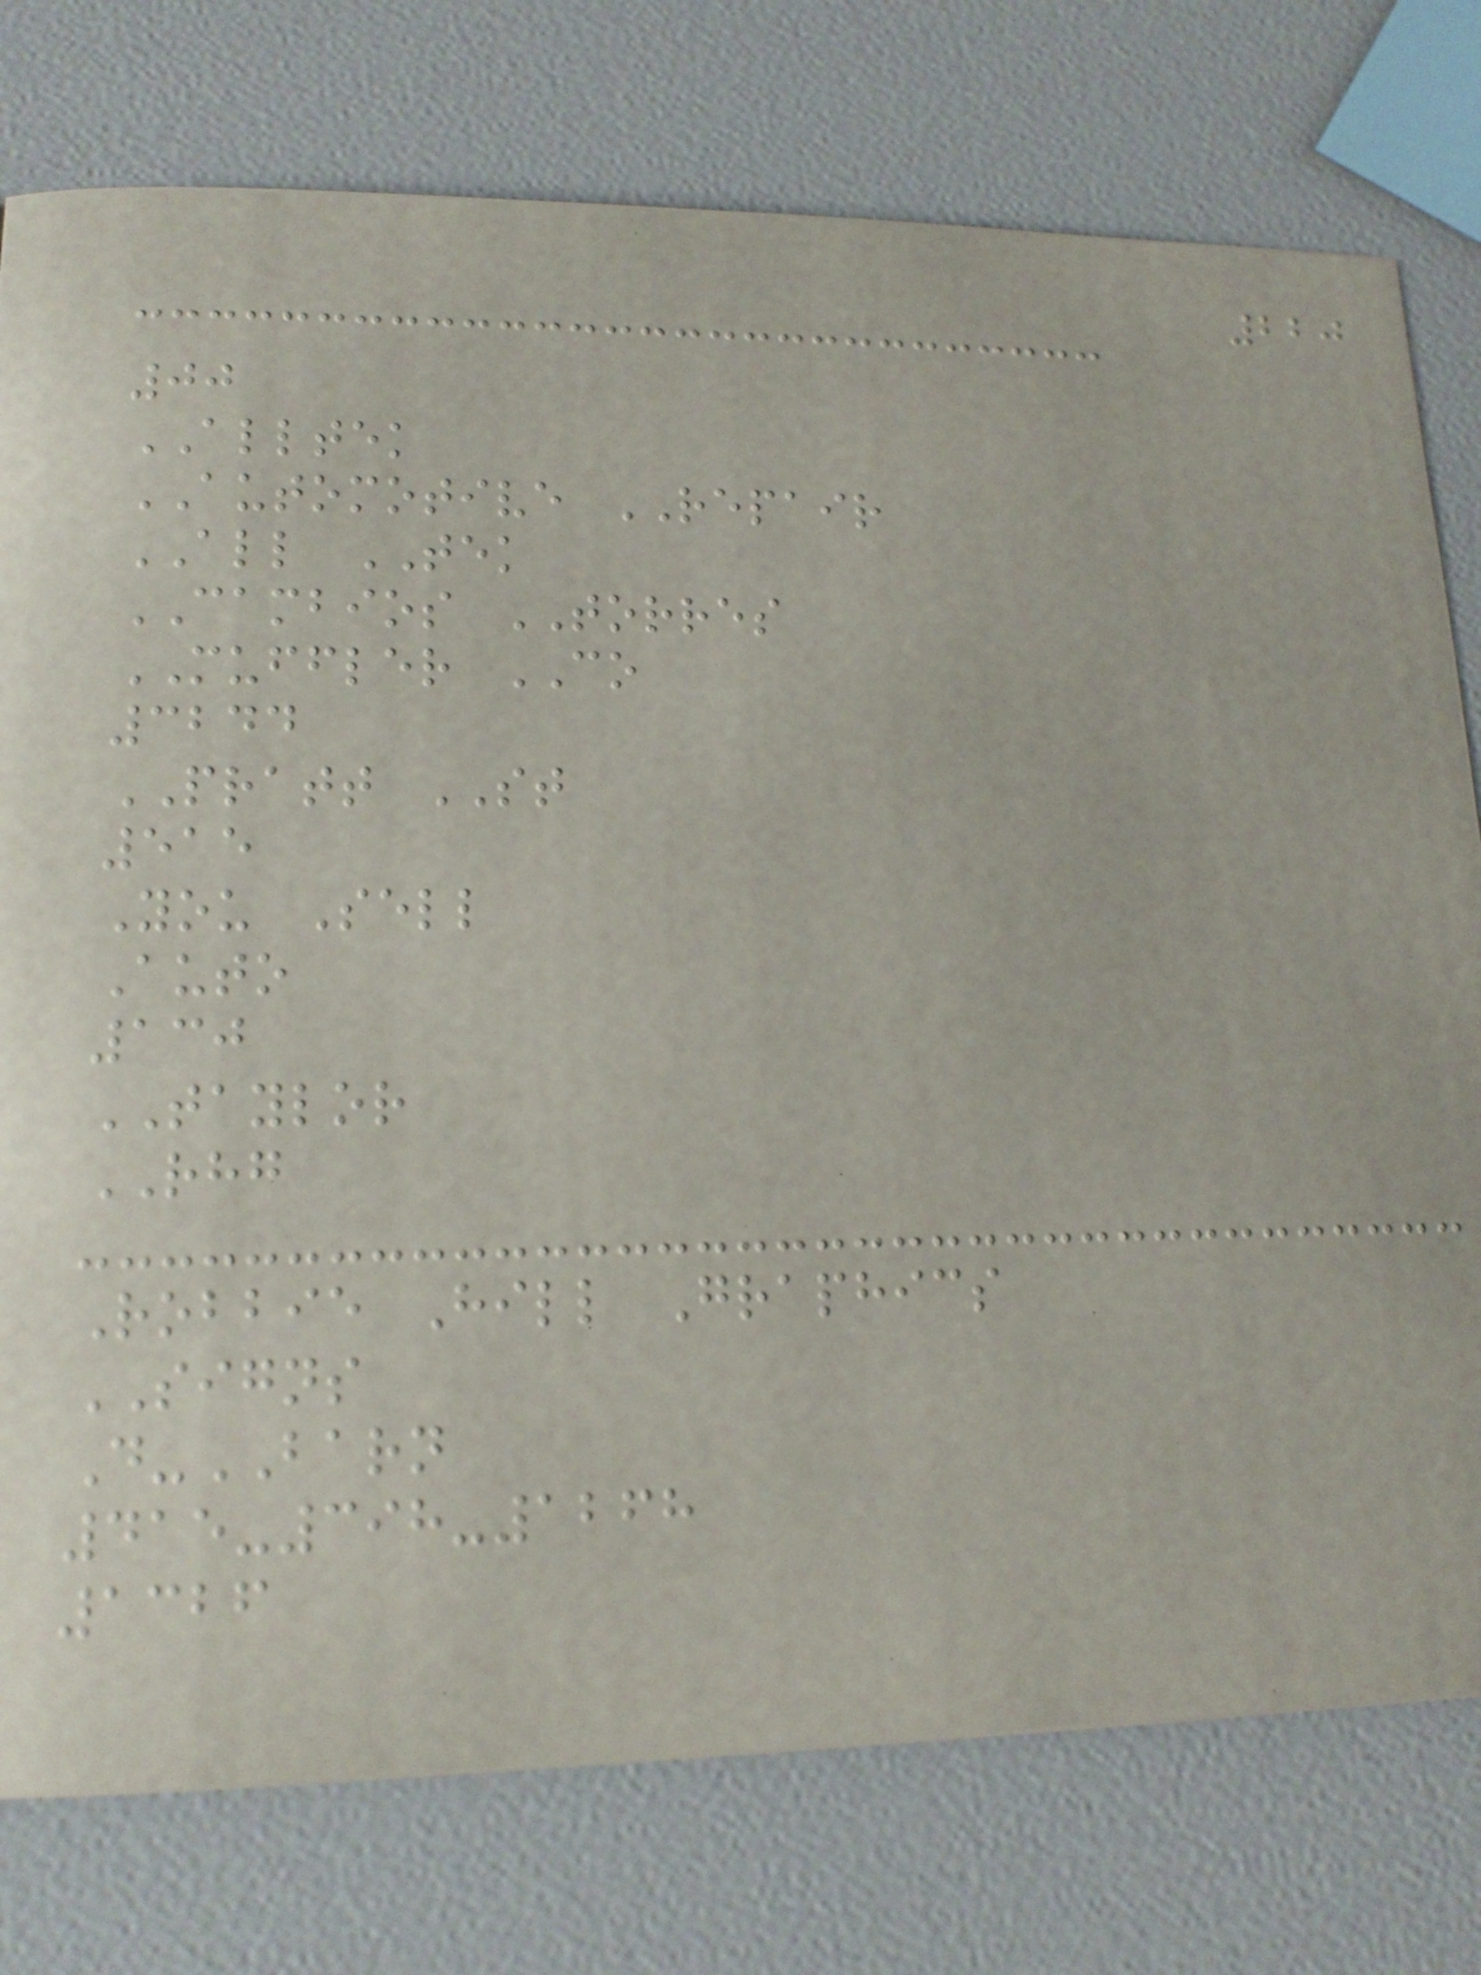220
00
ALLTEK
AUTOMOTIVE REPAIR
ALL TEK
CAMBIOS TORRES
MUFFLER CO
3244
PRATT ST
515
You Sell
Auto
130
TAYLOR
RHG
Robbie Hill Graphics
SIGNS
D-BARN
415-398-1268
1326
